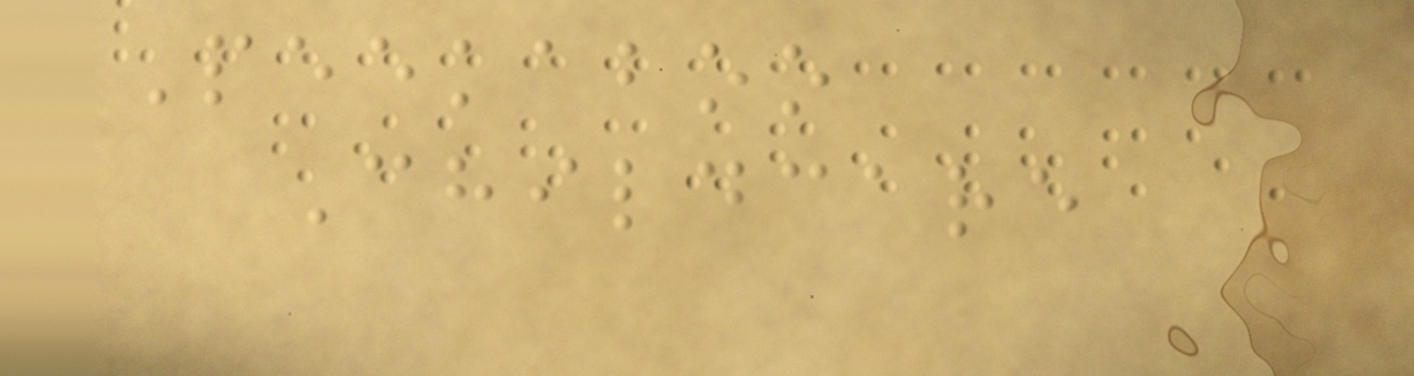Peekaboo
Childcare
